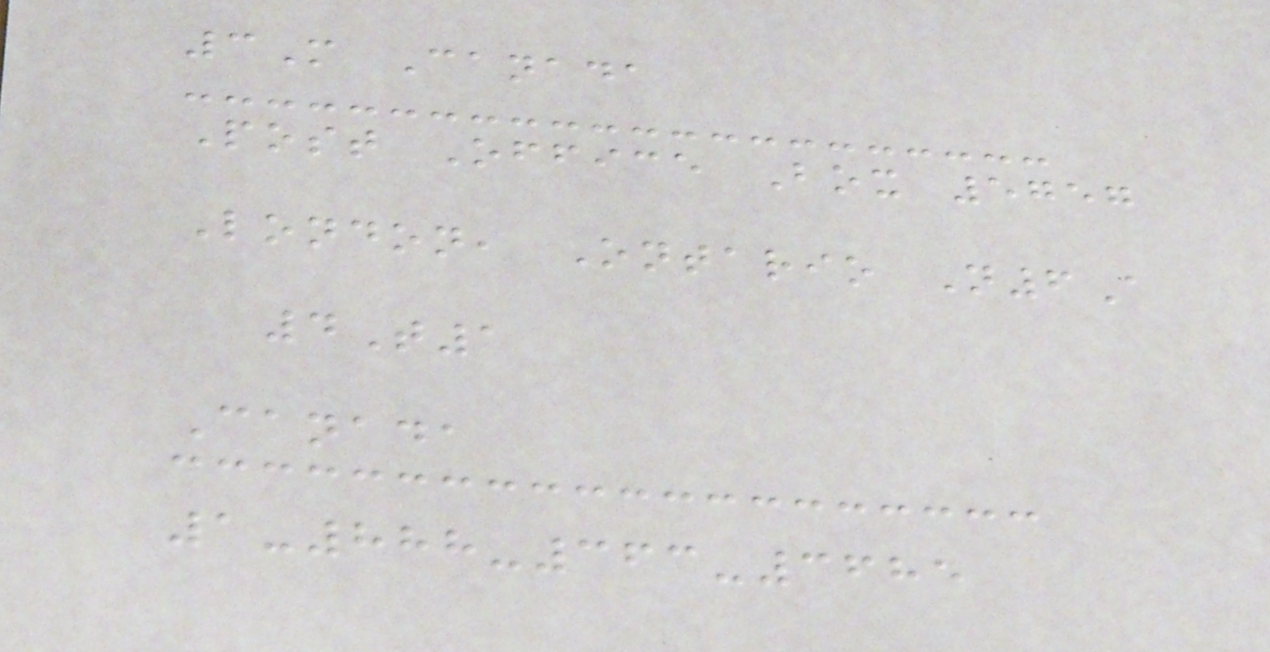3M Canada
Post Office Box 5757
London, Ontario N6A
4T1
Canada
1-888-363-3685
